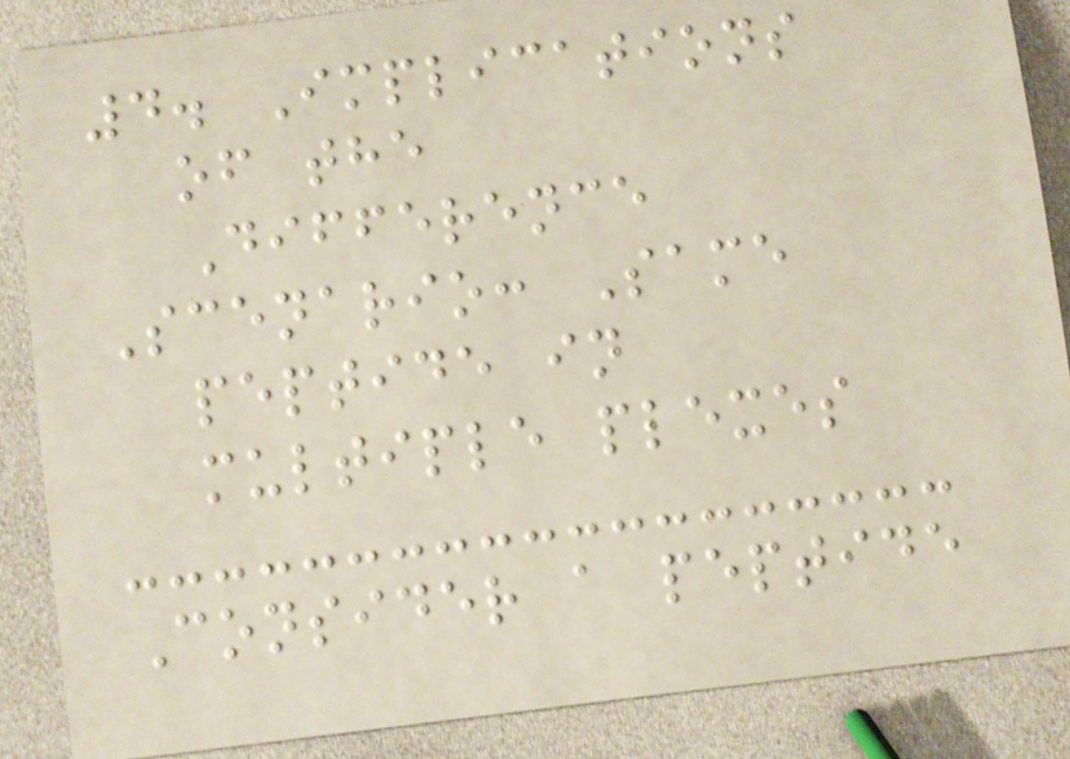4. Implications
of the
Difference
Scenario: Same
peptide in
multiple plexes
Consider a peptide
